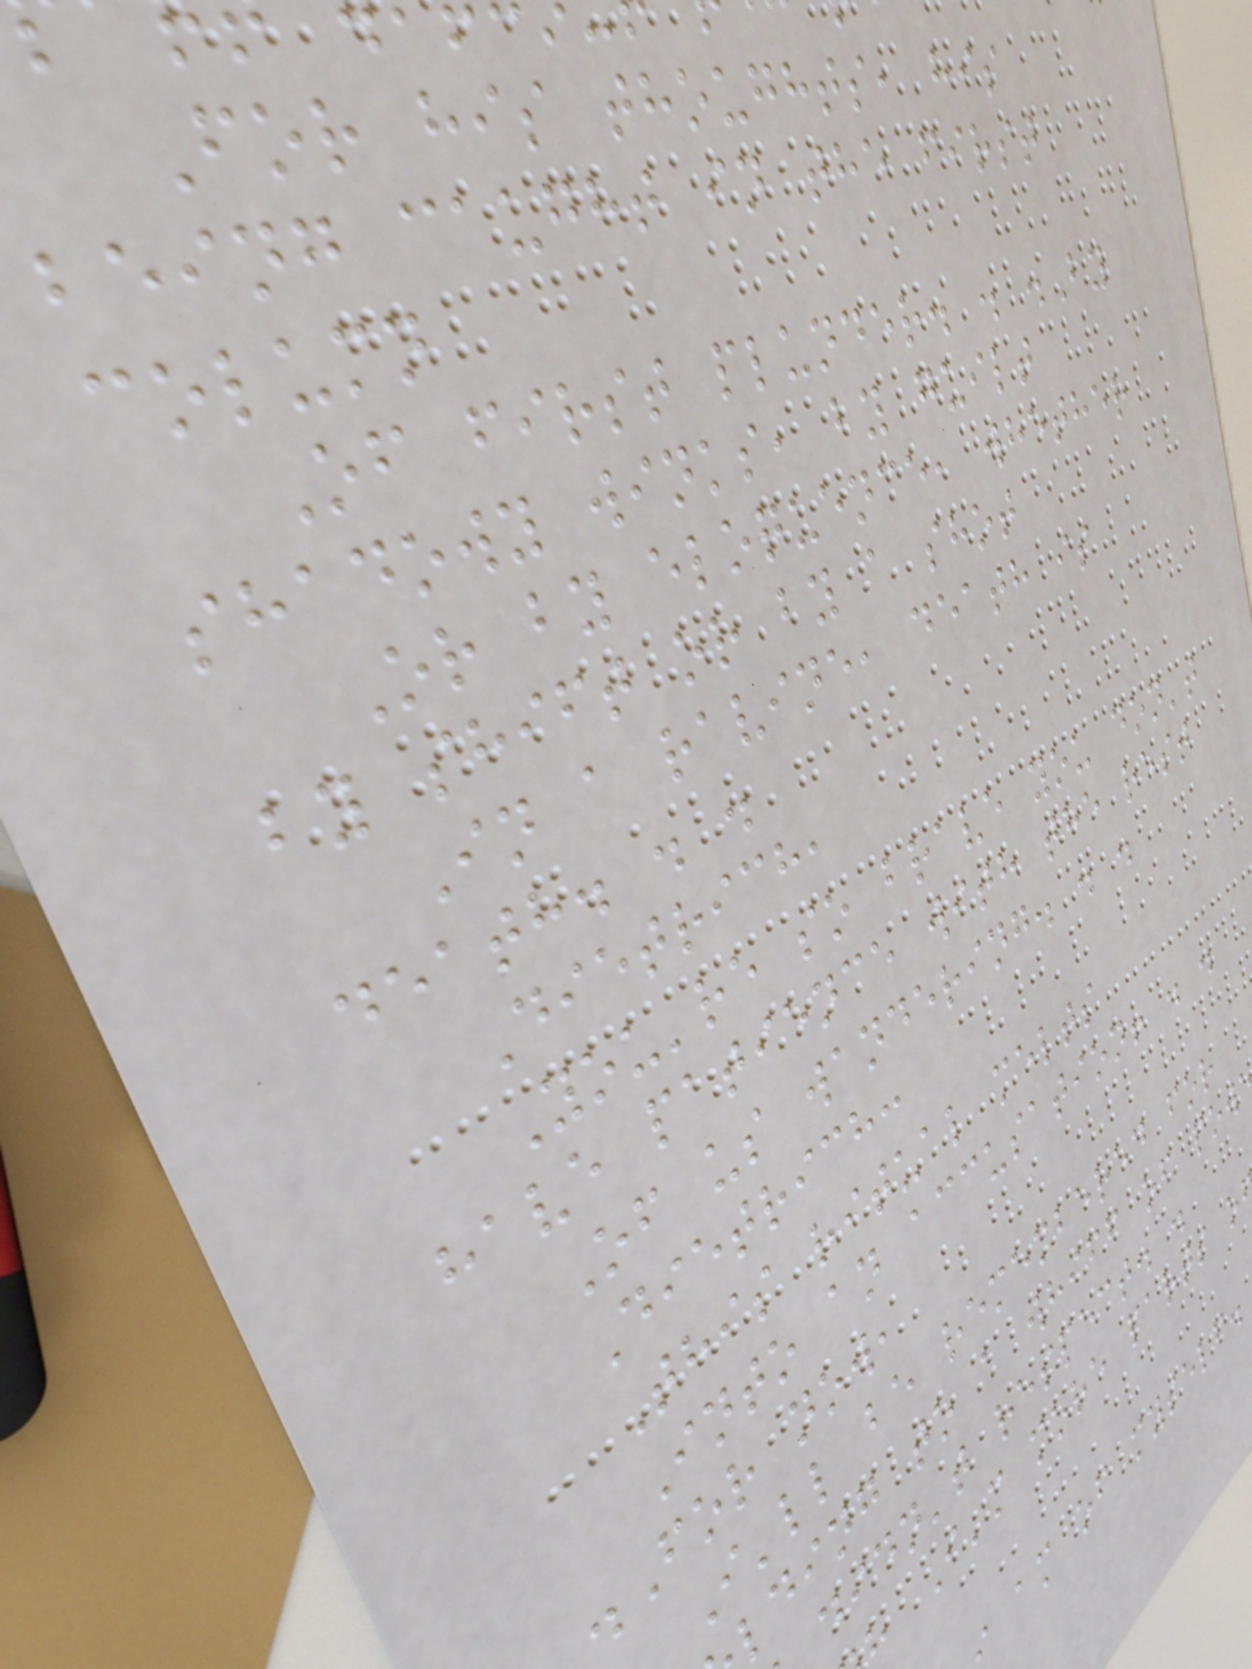For his thoughts, his
being caught in the first
column
Of first plunder. . .By
shadowy winks, by guilt
Or by eloquence, whether
by shift or by a shot
In a ravine, death is
death. . .
Dietrich,
You're so brave you don't
have patience with the rest
Of us wandering. . .
Dietrich:
This ritual melts
Into an accusation! . .
.For now,
I'll be remembered for
lding to a whiff of pow
didn't respect. .
I'm more parts o
am of myself.
